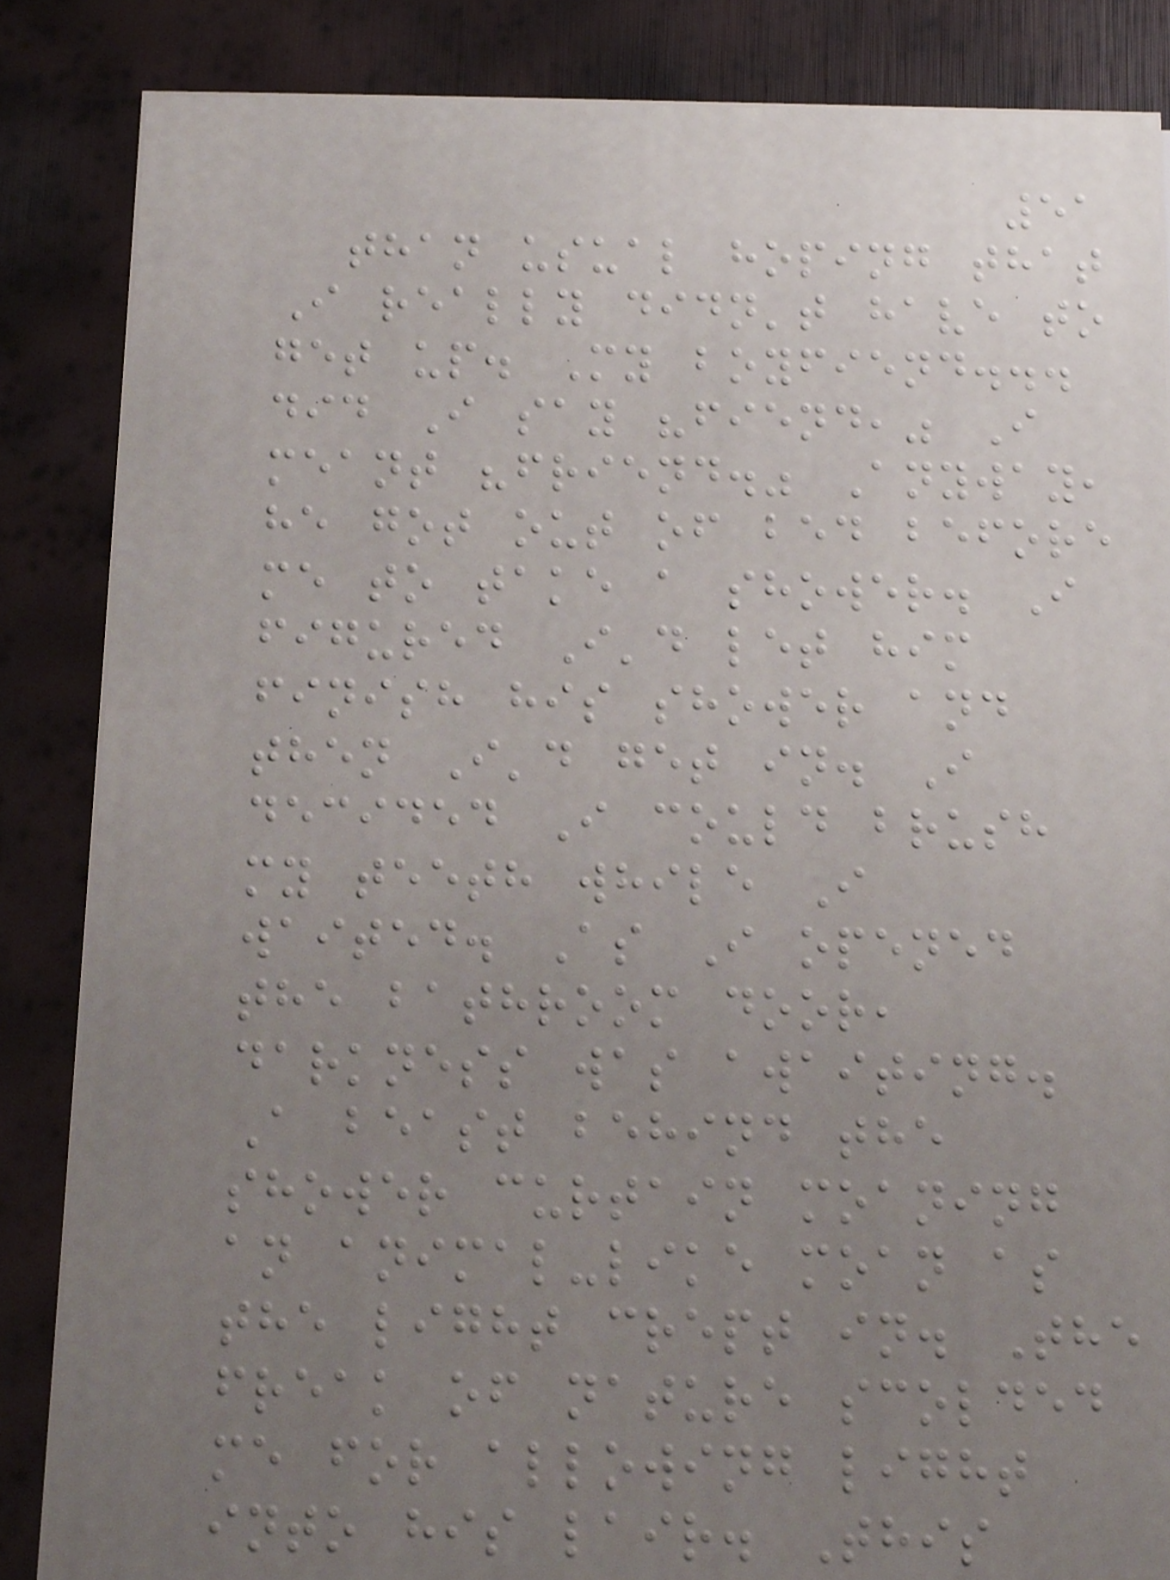51
than usual hoping that
I really didn't have to
get up. My boyfiend...
did I say "fiend," I
meant "friend." Anyway,
he got out of bed before
me to take a shower. I
figured I'd let him
finish his shower and
then I'd get in. I
decided I could brush
my teeth while I
waited. As I opened
the bathroom door,
darkness was awaiting.
A beast behind the
shower curtain moaning
an animal-like moan as
the light crept in. The
freak of nature scolded
me for allowing light
into his lair. This
